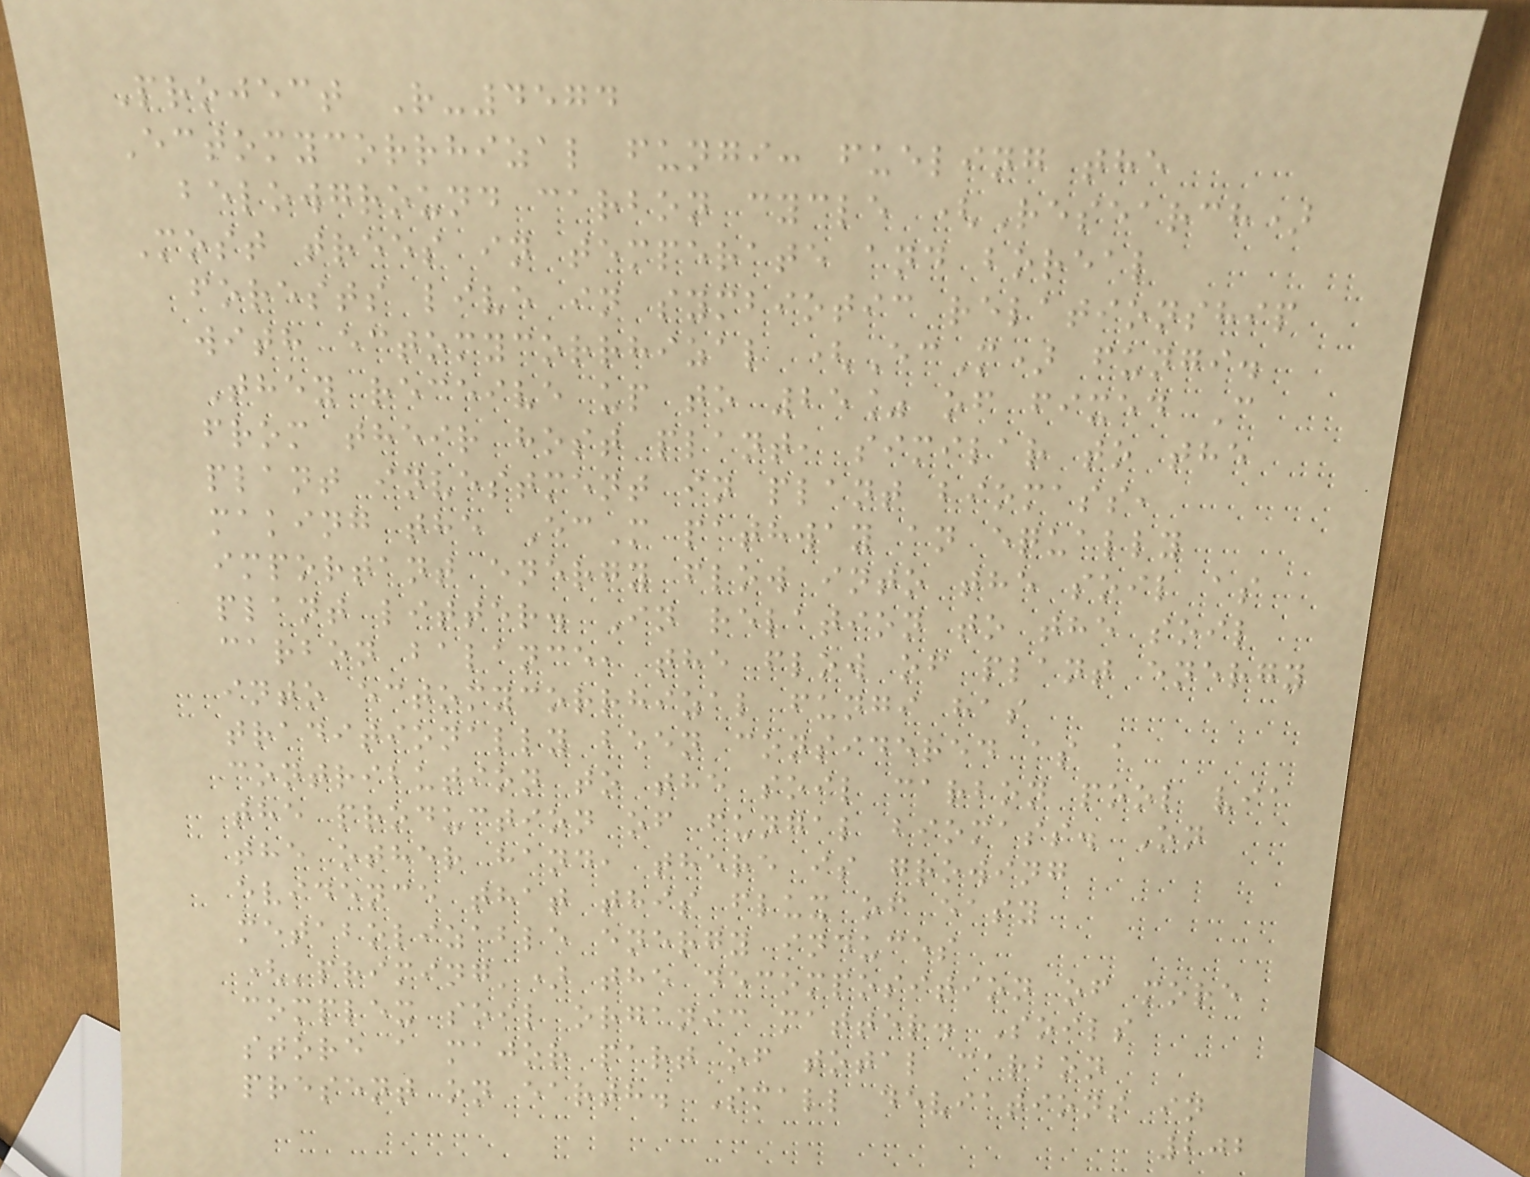Project R-4574
Ectomycorrhizal fungi: fueling the
belowground carbon cycle (Research)
Most trees in temperate and boreal
forests live in symbiotic relationship
with ectomycorrhizal (EcM) fungi.
They receive up to 25% of fixed C
from their host plant, similar to the
plant investment in plant biomass,
making the EcM pathway an equally
important energy flow into the soil as
plant litter. In relation to the soil
carbon balance, the flow of plant energy
into ectomycorrhizal fungi has
traditionally been considered as a
contribution to the soil carbon pool via
the production of fungal biomass. On
the other hand, there is growing
evidence that this flux of easy
metabolizable energy induces
('priming') the decomposition of more
complex soil organic matter. Soils
store a major part of total carbon
present on earth. Small deviations in
202
